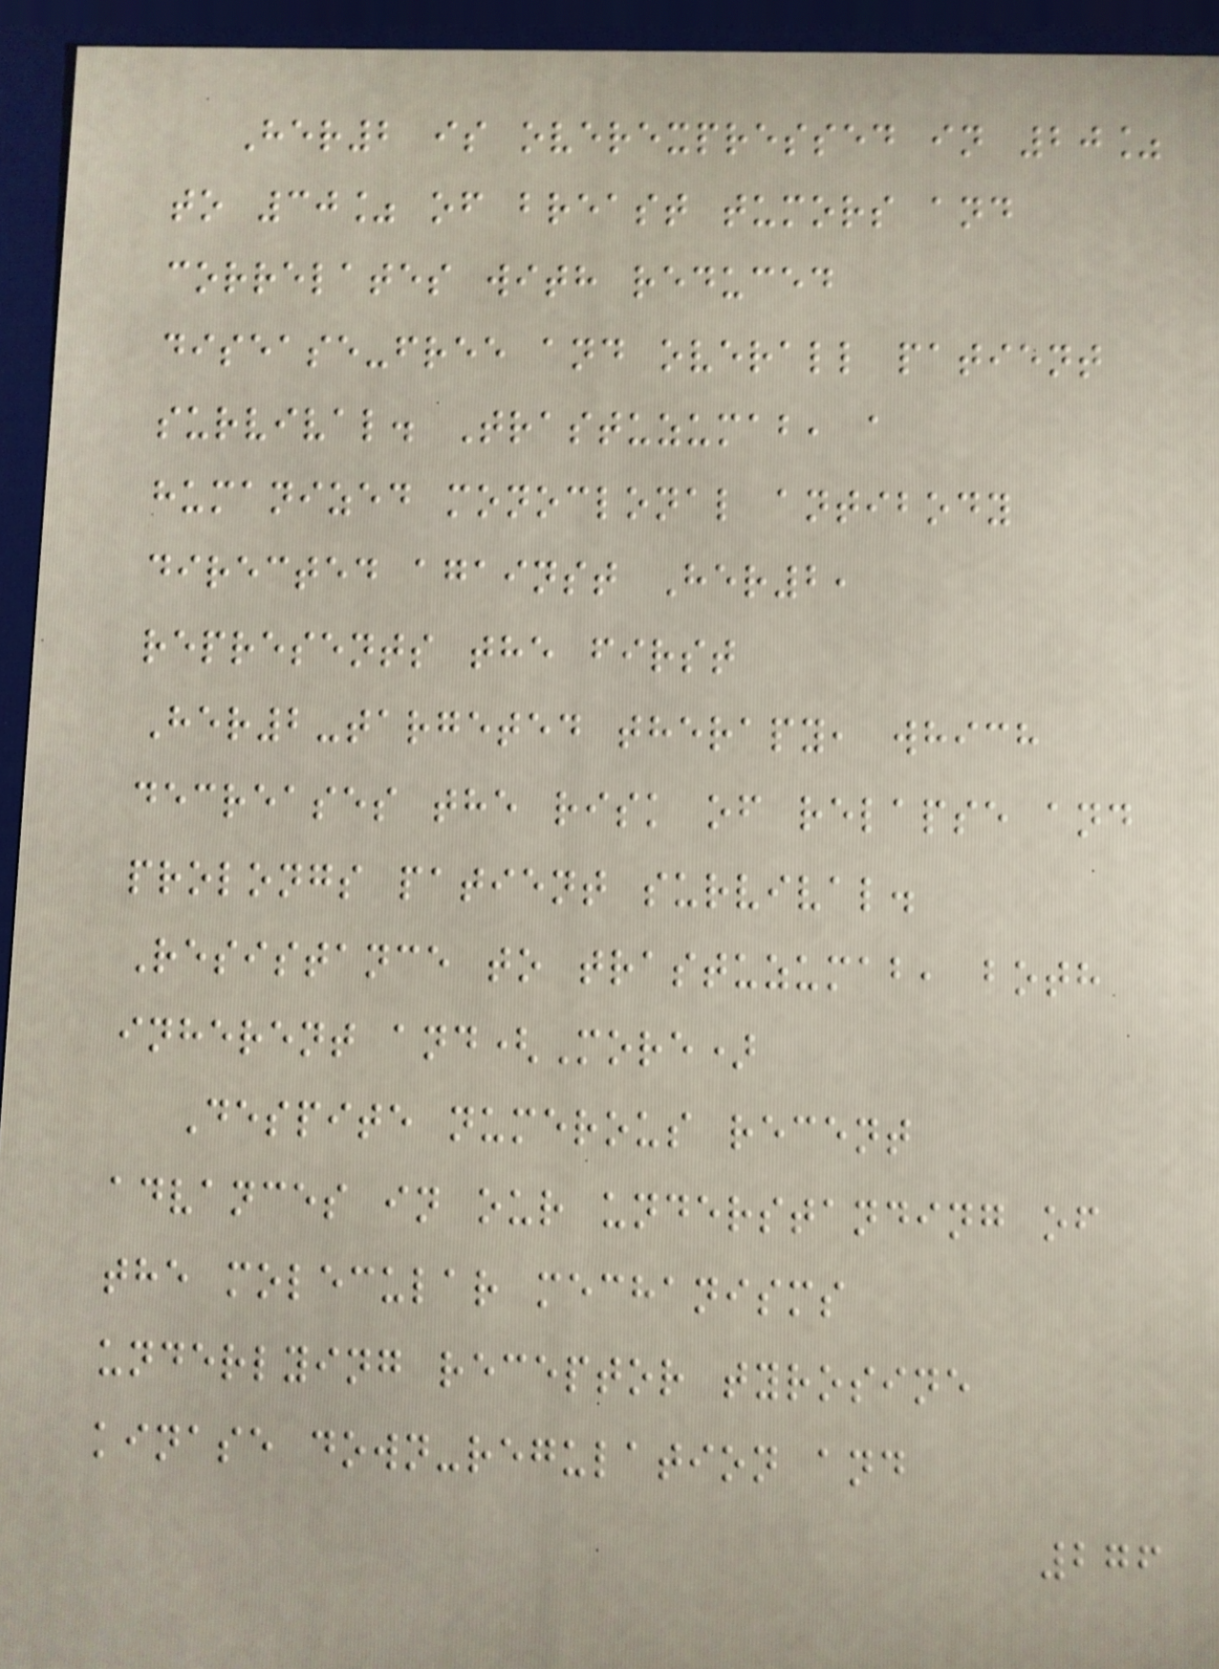Her2 is overexpressed in 20%
to 30% of breast tumors and
correlates with reduced
disease-free and overall patient
survival. Trastuzumab, a
humanized monoclonal antibody
directed against Her2,
represents the first
Her2-targeted therapy, which
decreases the risk of relapse and
prolongs patient survival.
Resistance to trastuzumab, both
inherent and(More)
Despite numerous recent
advances in our understanding of
the molecular mechanisms
underlying receptor tyrosine
kinase down-regulation and
276
